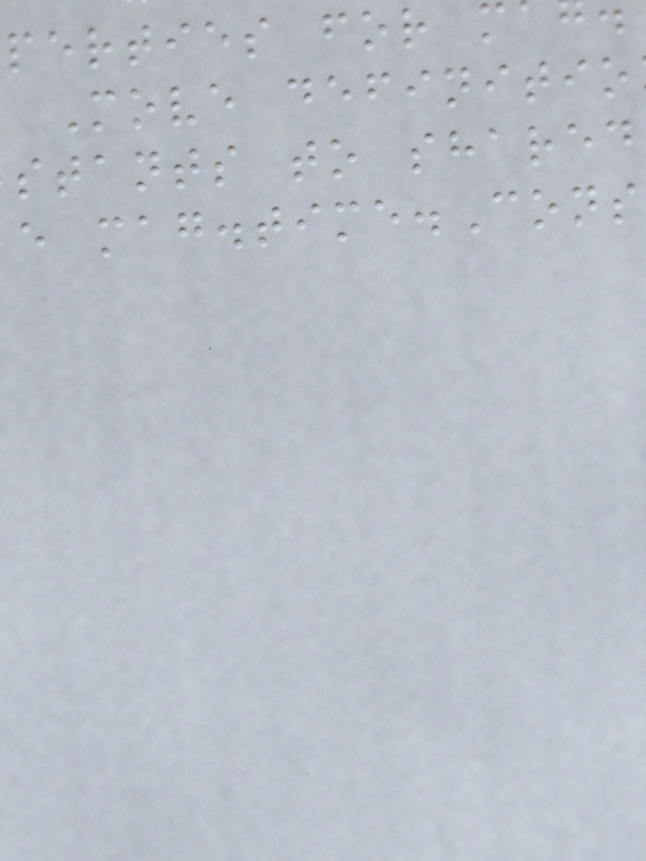perties for m
Move definitio
stants to shared
e mag.time.Cons
